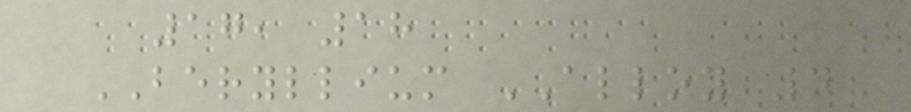17, 18
BERYLLIUM ALLOY 4
